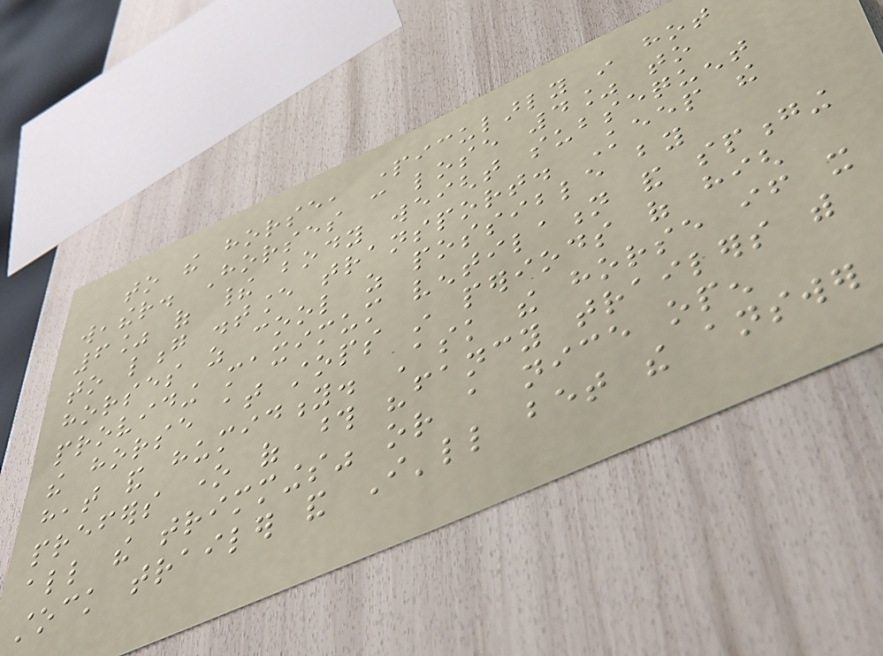to the horse, particularly in hot
weather. Horses can lose 4% to
6% of their body weight subsequent
to long distance transport. Keep the
horses as cool as possible by
providing maximum ventilation and sponging
the horse at stops in periods of high
heat and humidity. Ask the horse if it
prefers one of those "fancy trailers with
all the trimmings" or a nice open
stock trailer and I'll bet the answer
